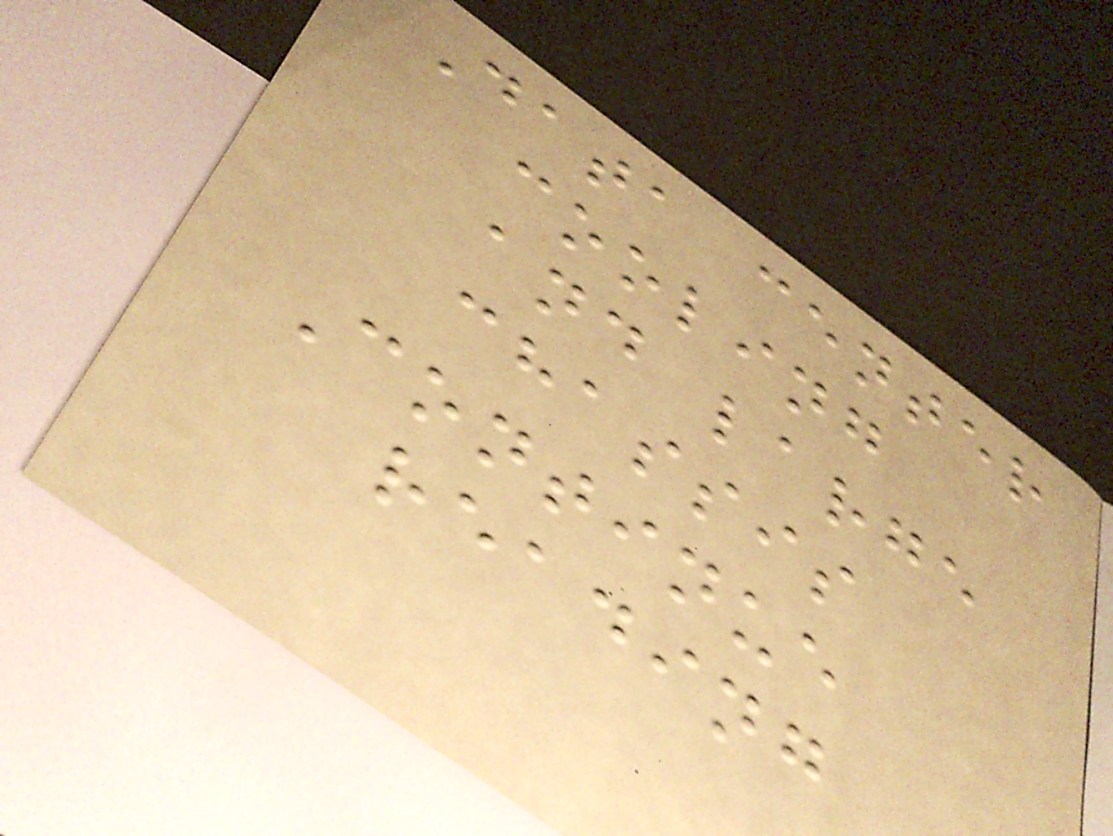Data center
cooling
and large
chassis
Continue
reading
